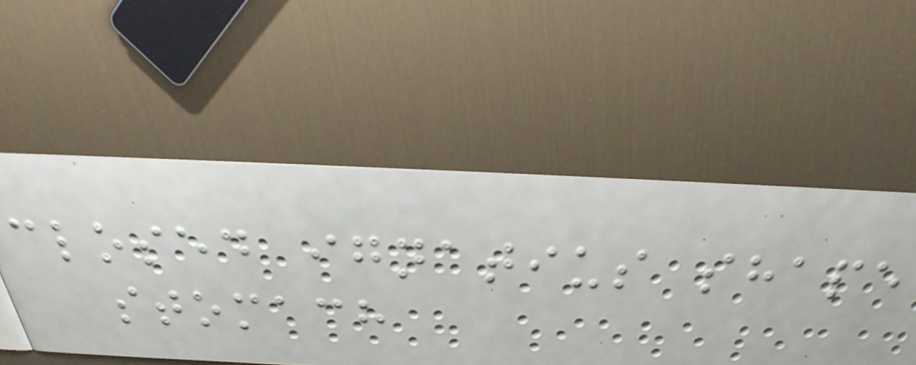closed ignatius shape
stomach
